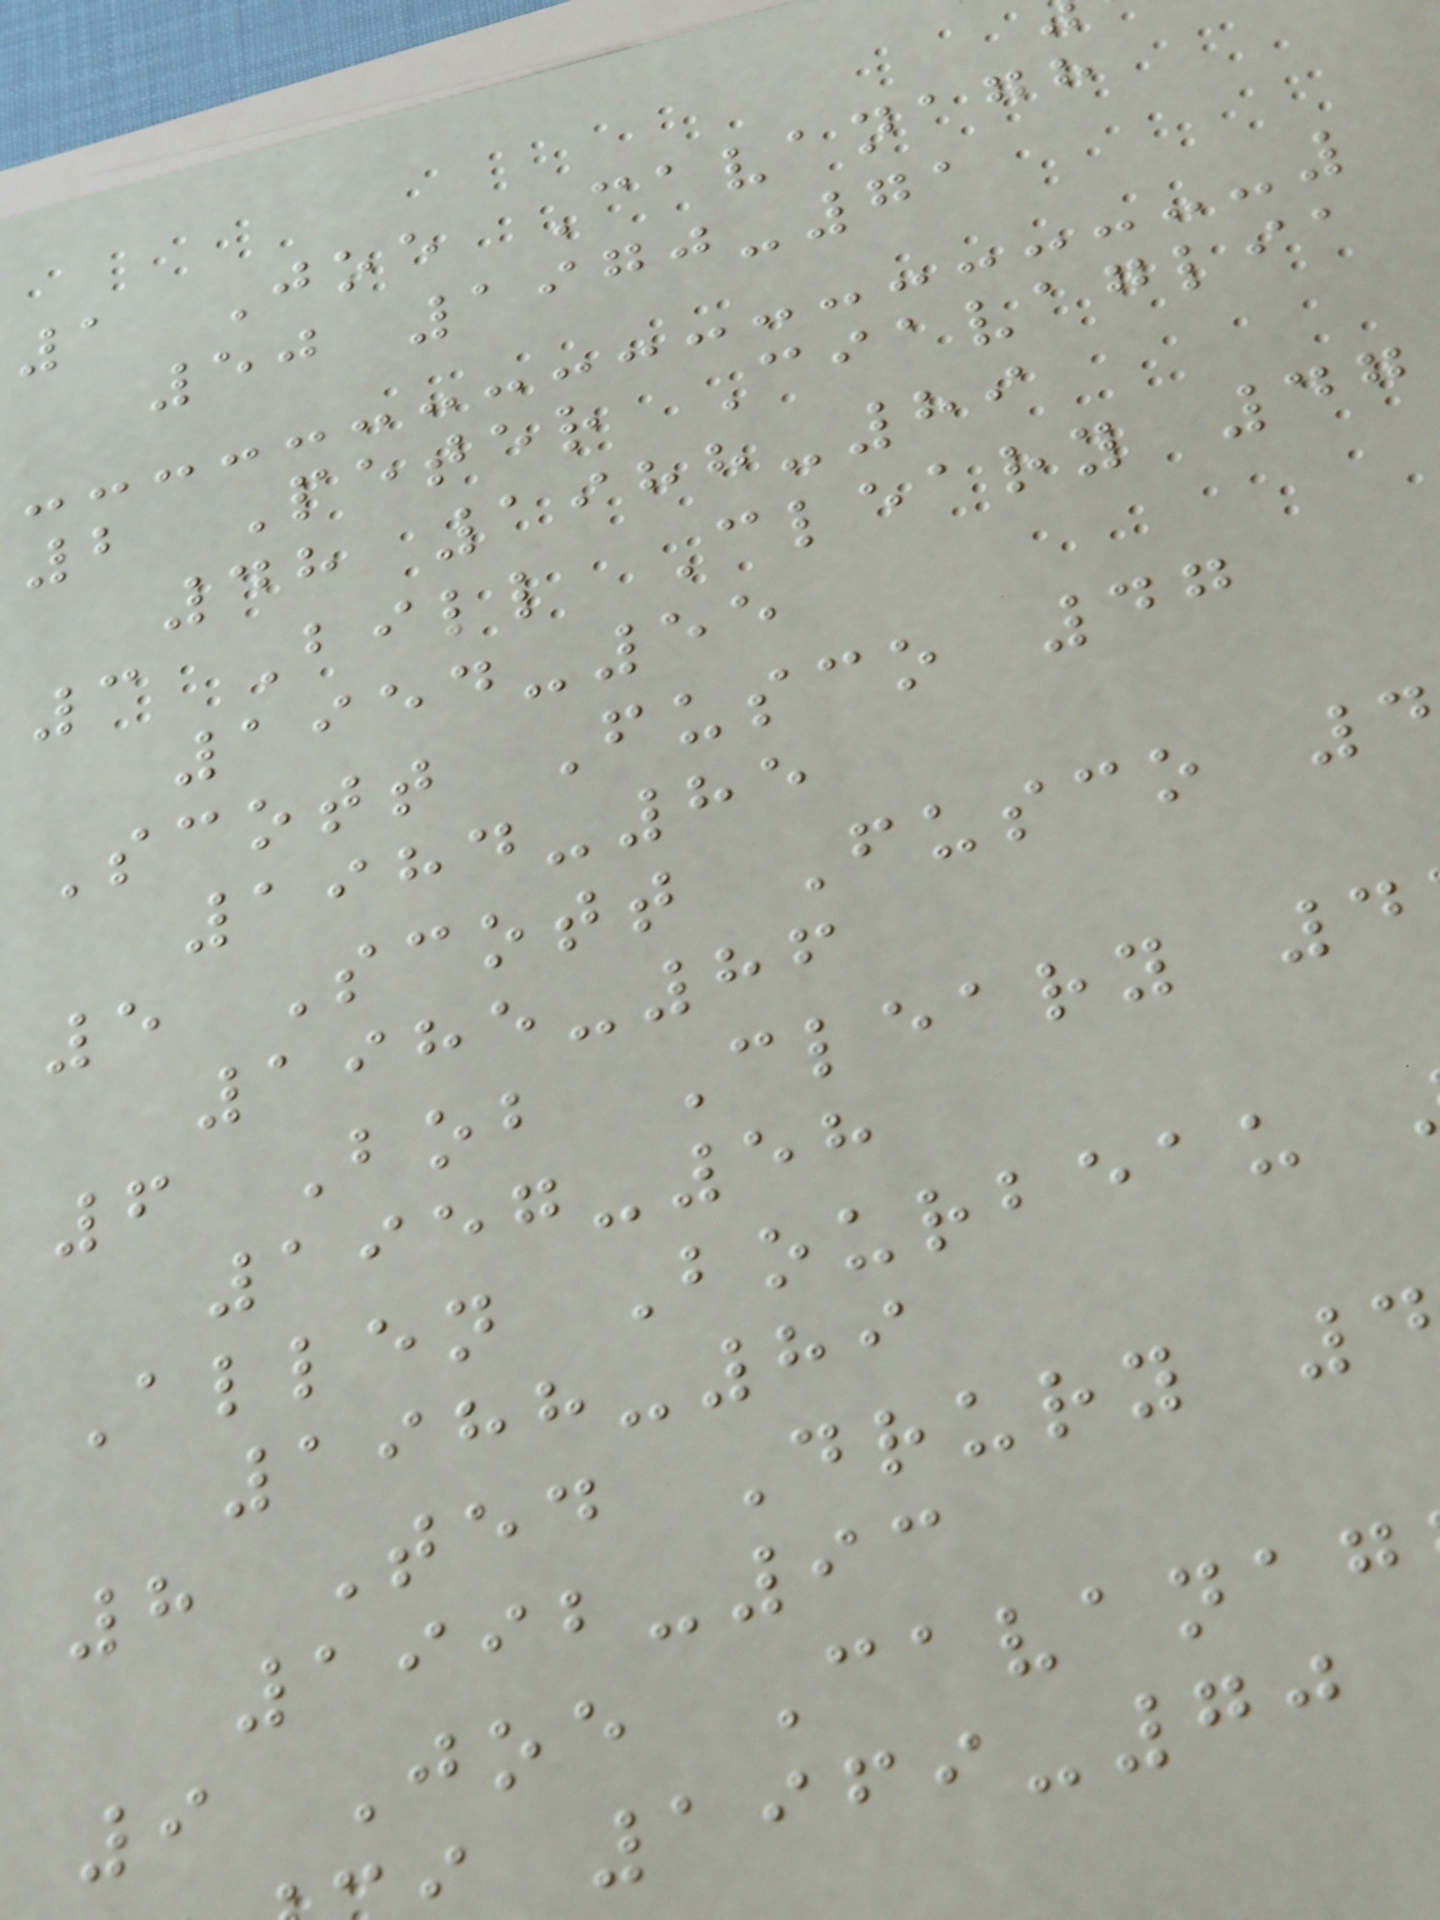1 Joe Cavanagh
50 1970-71
2 Peter Ciavaglia
48 1988-89
3 Bill Cleary 47
1954-55
Scott Fusco 47
1984-85
5 Scott Fusco 4
1985-86
6 Bob Cleary 4
1957-58
Allen Bourbeau
1988-89
8 Ted Drury 4
1992-93
9 Joe Cavanag
1969-70
